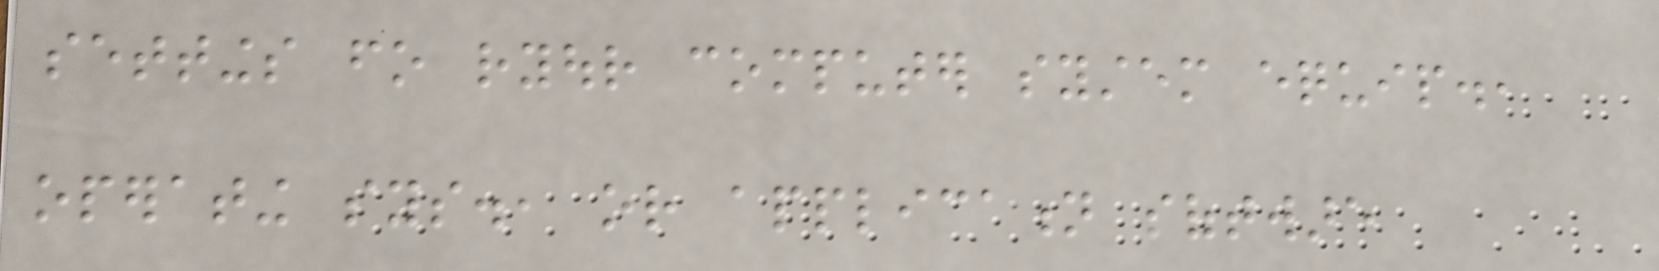settings fo ryour computer system equip.,
operating sys., or application software
